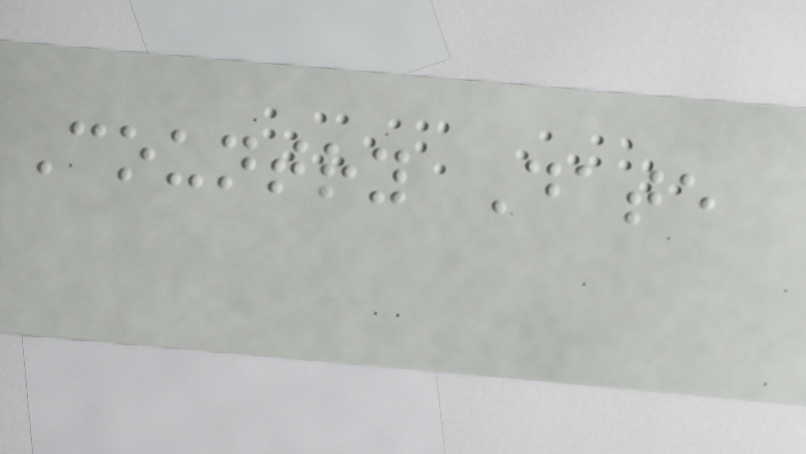Country Date
